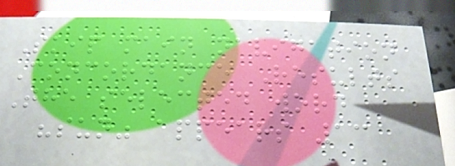Skip main navigation
Concordance Results
The selected word
"sun" appears 13
